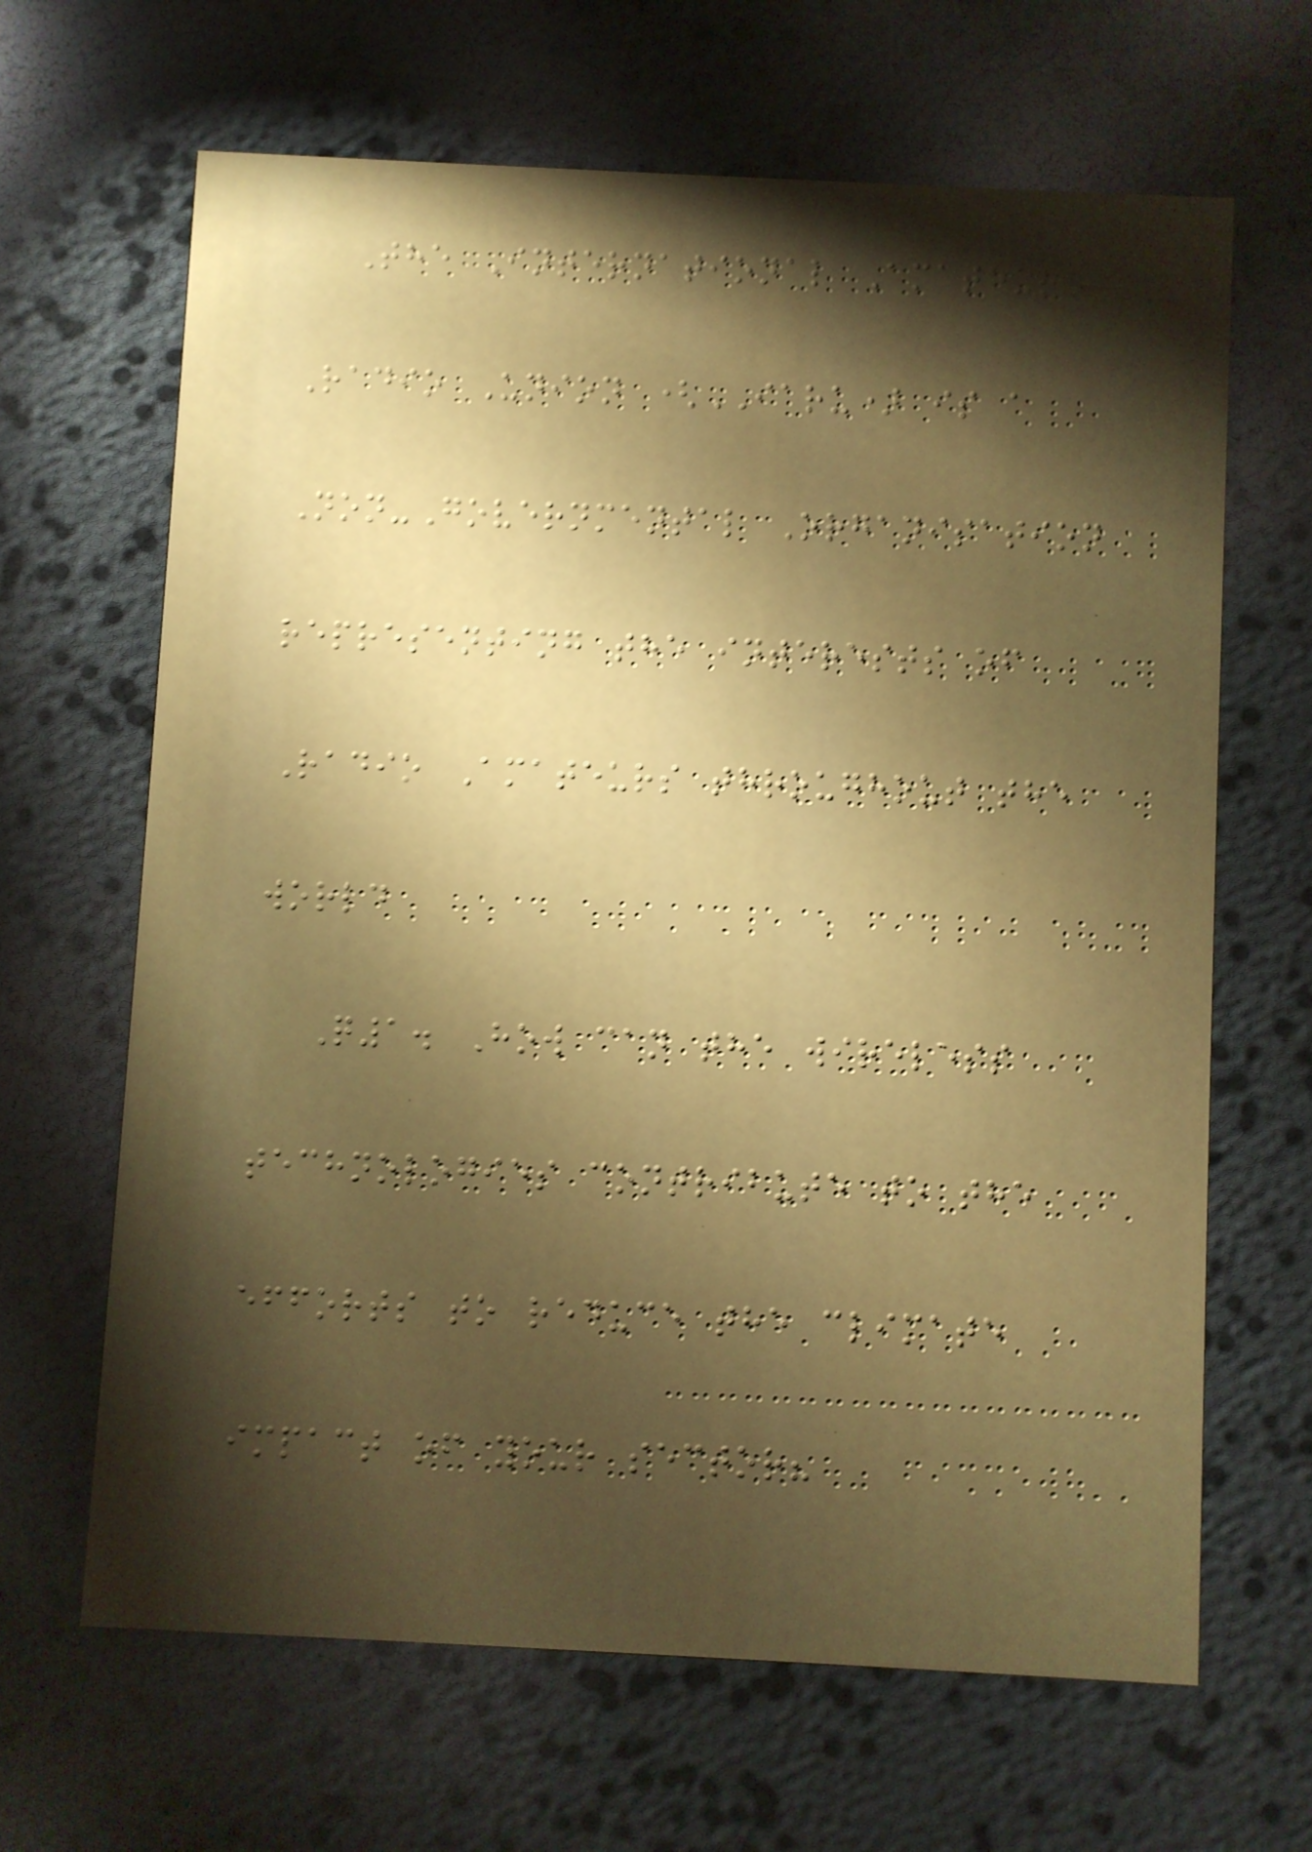The International Amateur
Radio Union (IARU) is a
Non-Governmental Organisation
representing the interests of
Radio Amateurs throughout the
world
Q1. How can the wireless
technologies contribute to the
efforts to reduce the climate
impact of your sector?
